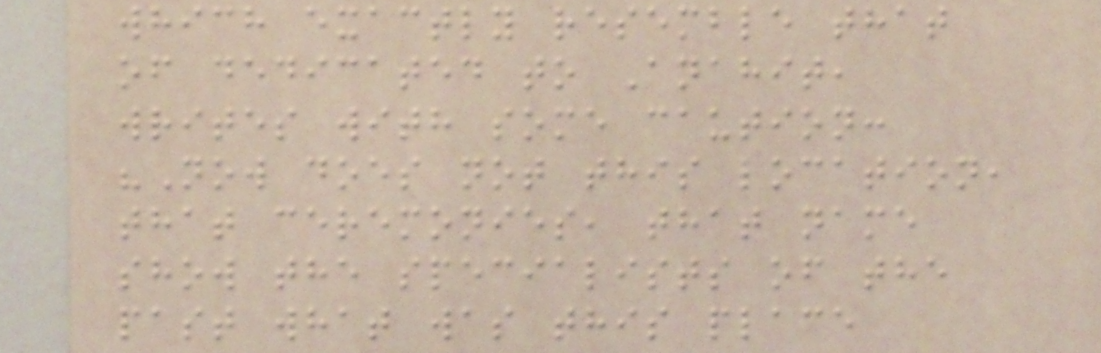which exactly resemble that
of dedicated to Anahit,
writes with some caution:
"Now does not this location,
that ceremonies, that name
show the specialists of the
past what was this place
